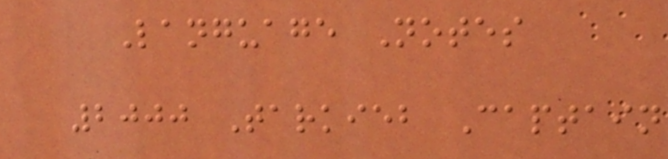Language Notes
2000 Tarkieb Captain
